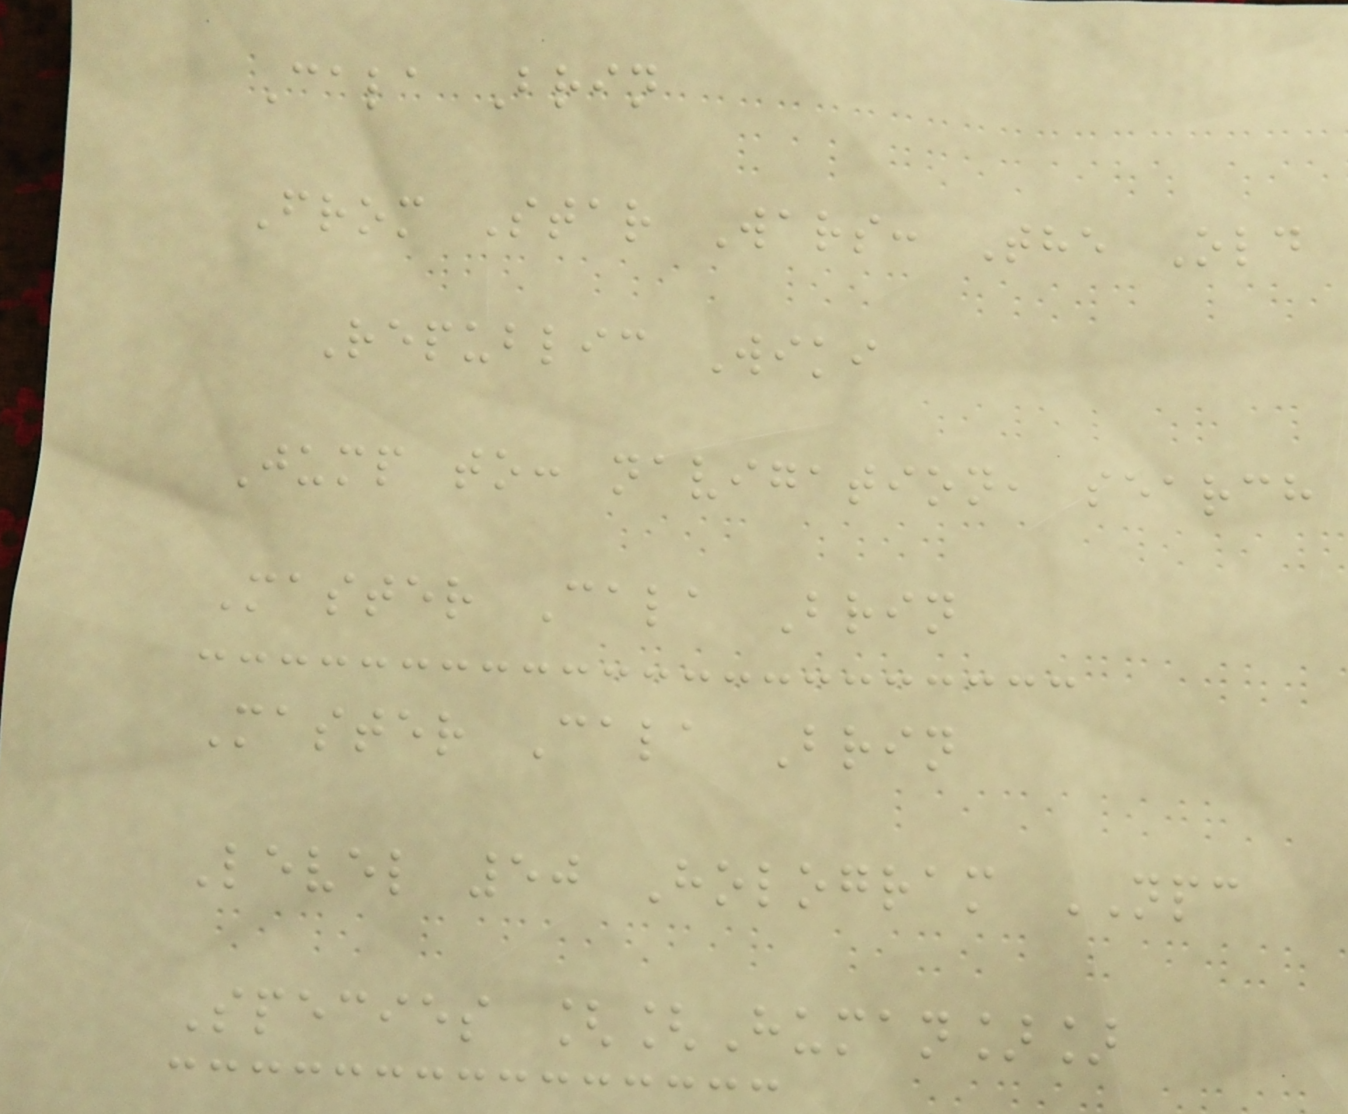Cala Brin
From Star Wars: The Old
Republic Wiki
Jump to: navigation, search
Master Cala Brin
Master Cala Brin
Level 50 Hologram NPC
Species [[Human]]
